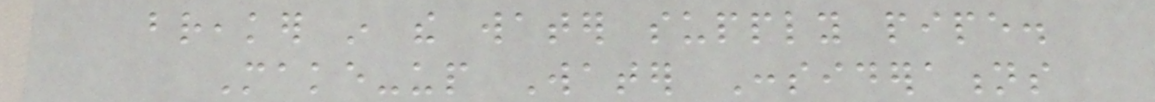breaker in the water supply pipe.
Make-up Water Considerations
